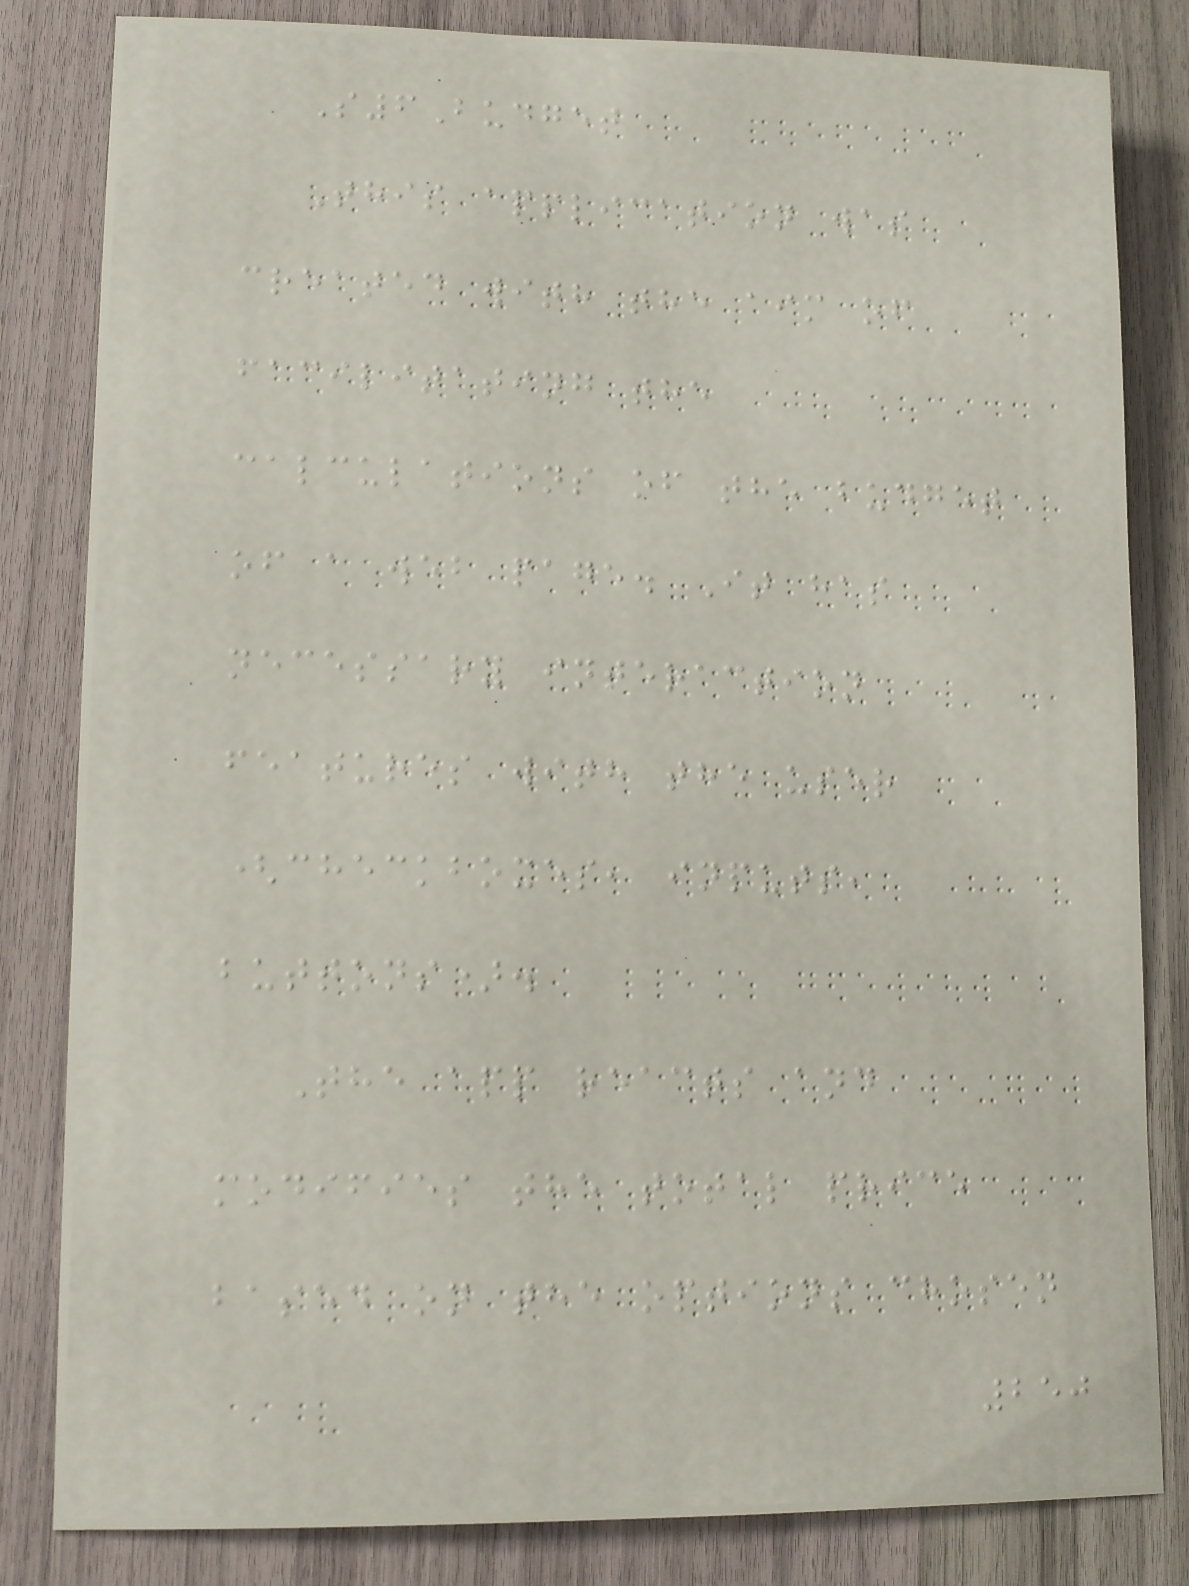S6Budget
This application was
created with the aim of
facilitating the
calculations of the budget
of a web page. It has
necessary interaction
features with the user
(checkboxes, inputs,
buttons).
The app reacts and
modifies the total price
based on the options chosen
250
